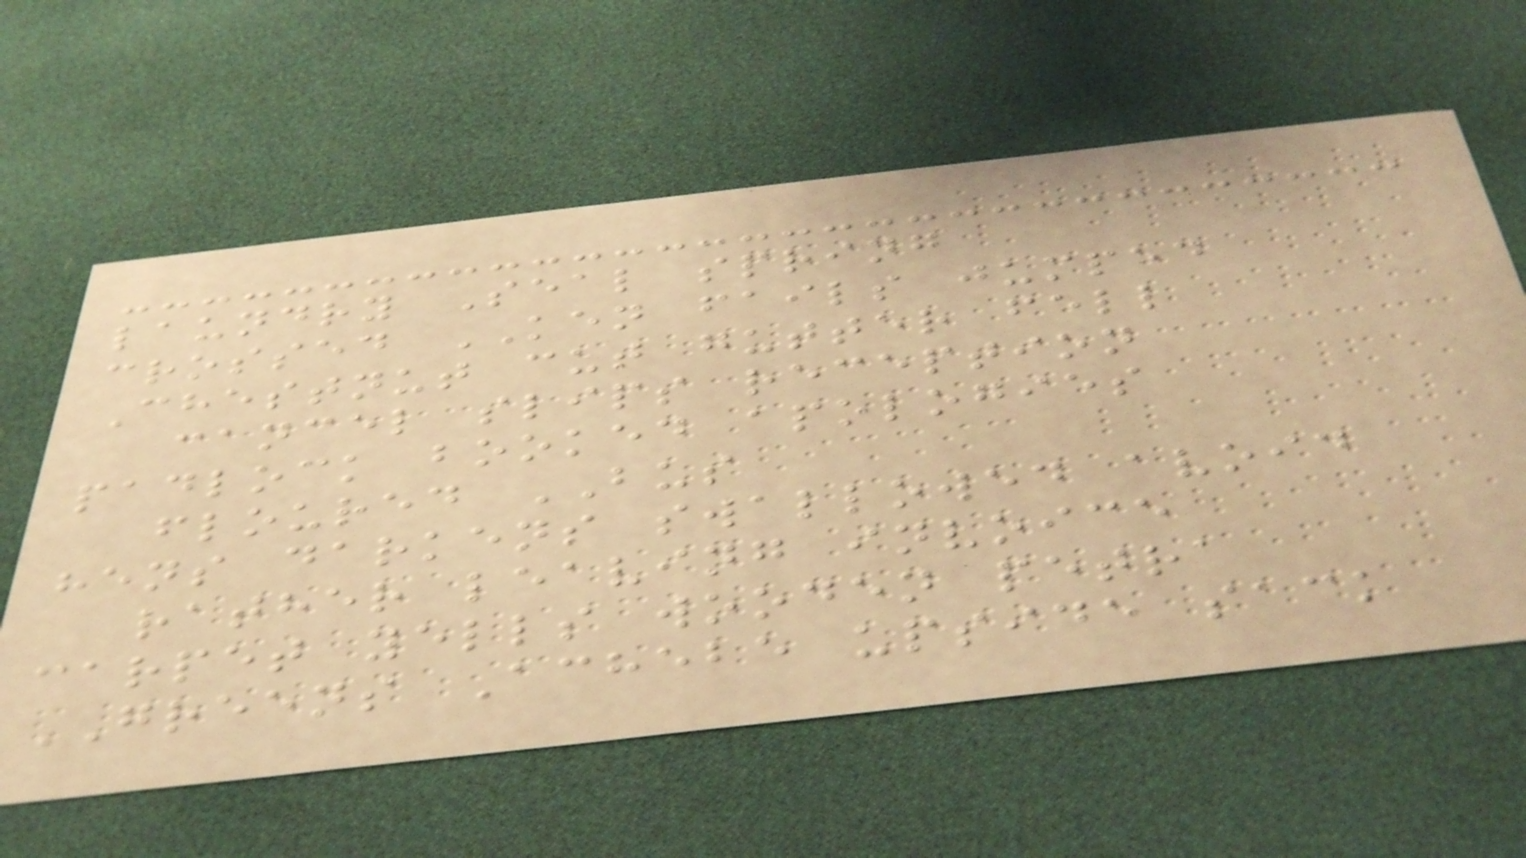laundry Seal spring
crossed KEN fails jumped
Chestnut cut gutter fell
cancel slips reception
padlock booked apologies
floured BUS
hens darkens swallowed avoid
rather leaving invoice
carpet yells wooden petra
GREENS Achebe upside sack
